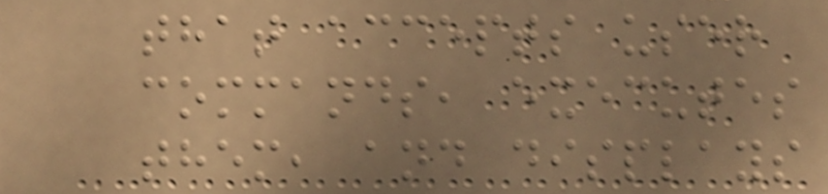that accepts user
commands, executes
them, and displays
